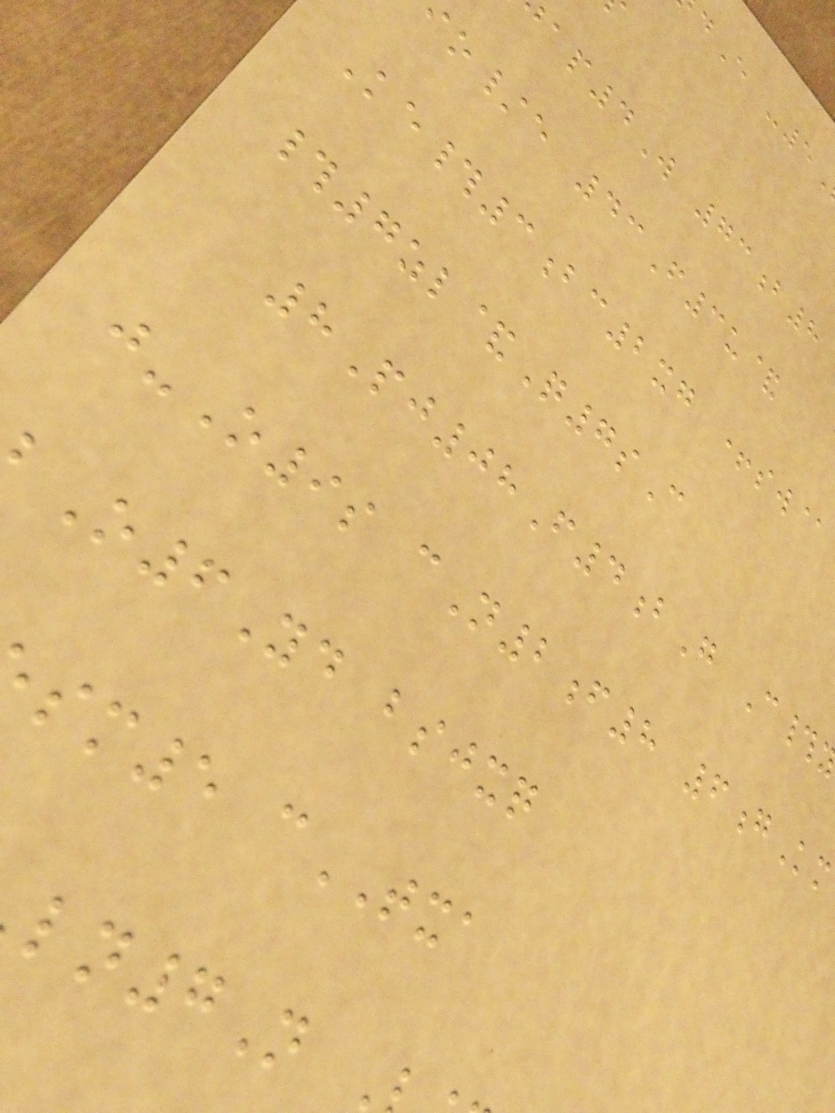p4W 73b8
o/e 43F3u&
Ke#3bc2xg +sw@
#7zl&Q7sC
8Pj08F4bG C#
j-O9s cN2f8 6gKm
O6Yd bsjxq
sm5 cTXA
